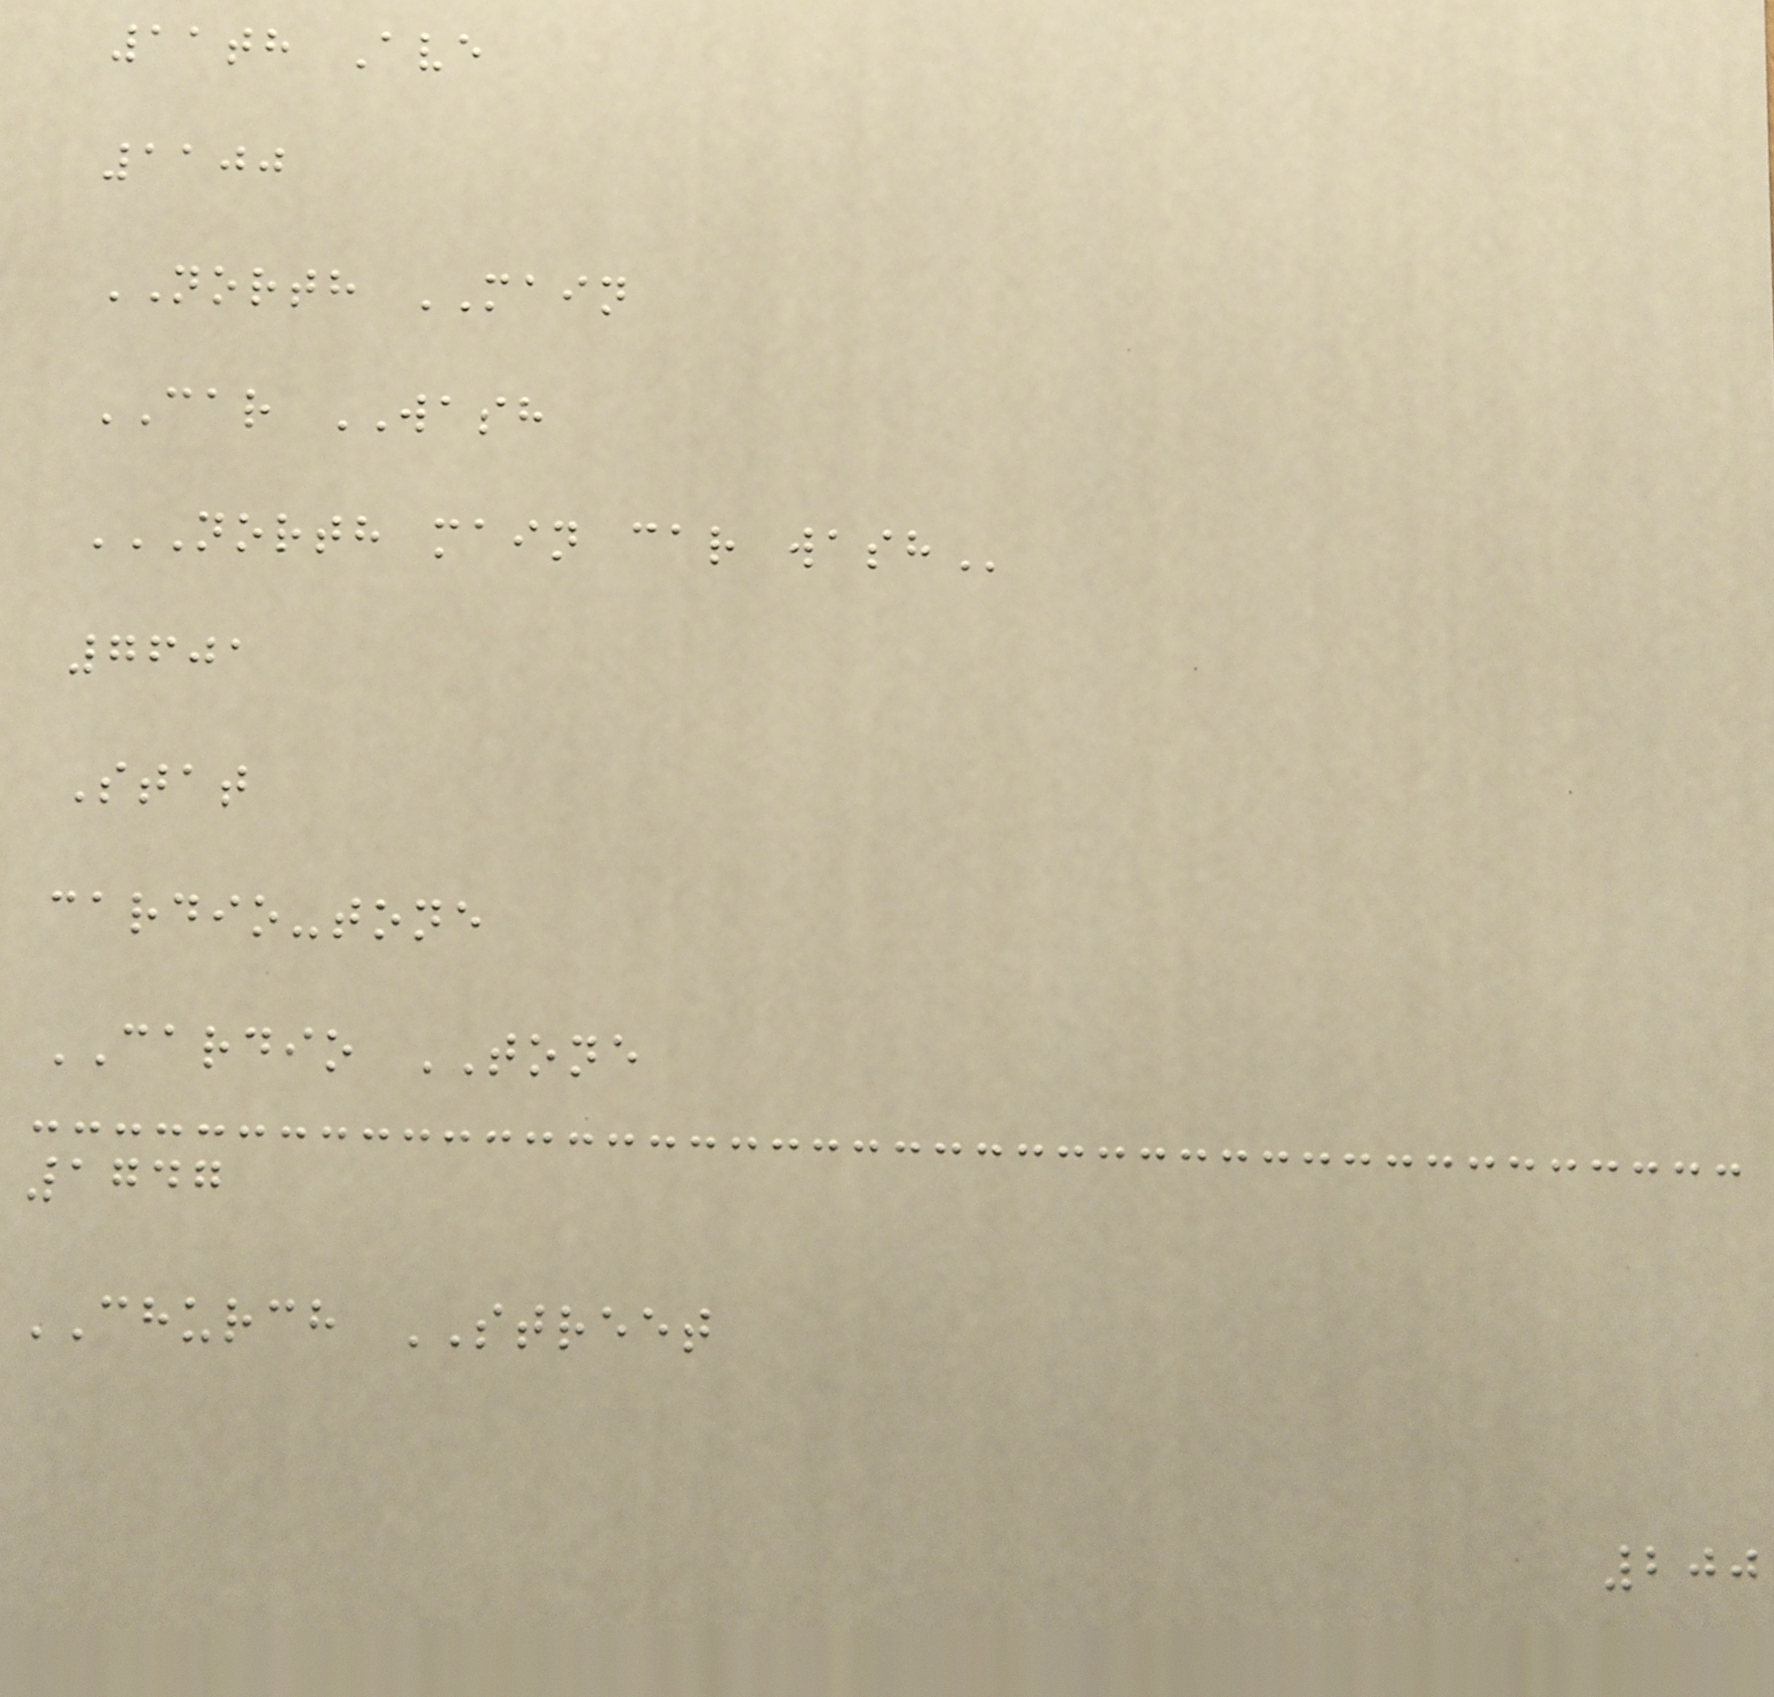11th Ave
1100
NORTH MAIN
CAR WASH
NORTH MAIN CAR WASH
7601
Stat
cardio-tone
CARDIO TONE
1747
CHURCH STREET
200
